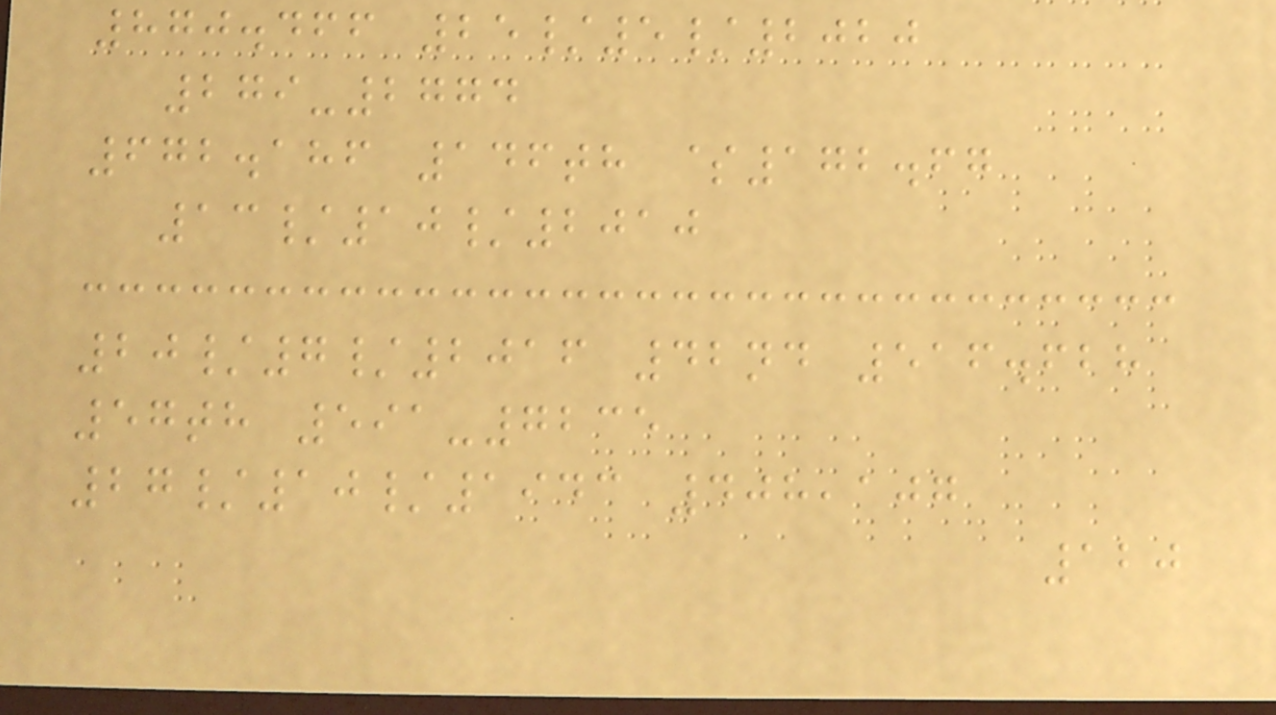870.466 25/5/2020
279-2774
672.186 146th $172.67
13/10/2010
20/7/2016 42nd 516.628
57th 591-7235
27/10/1943 408,107
120
